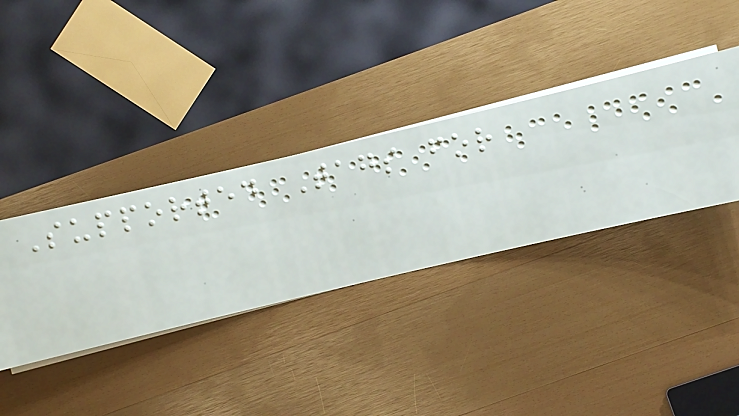Supported Tags for
